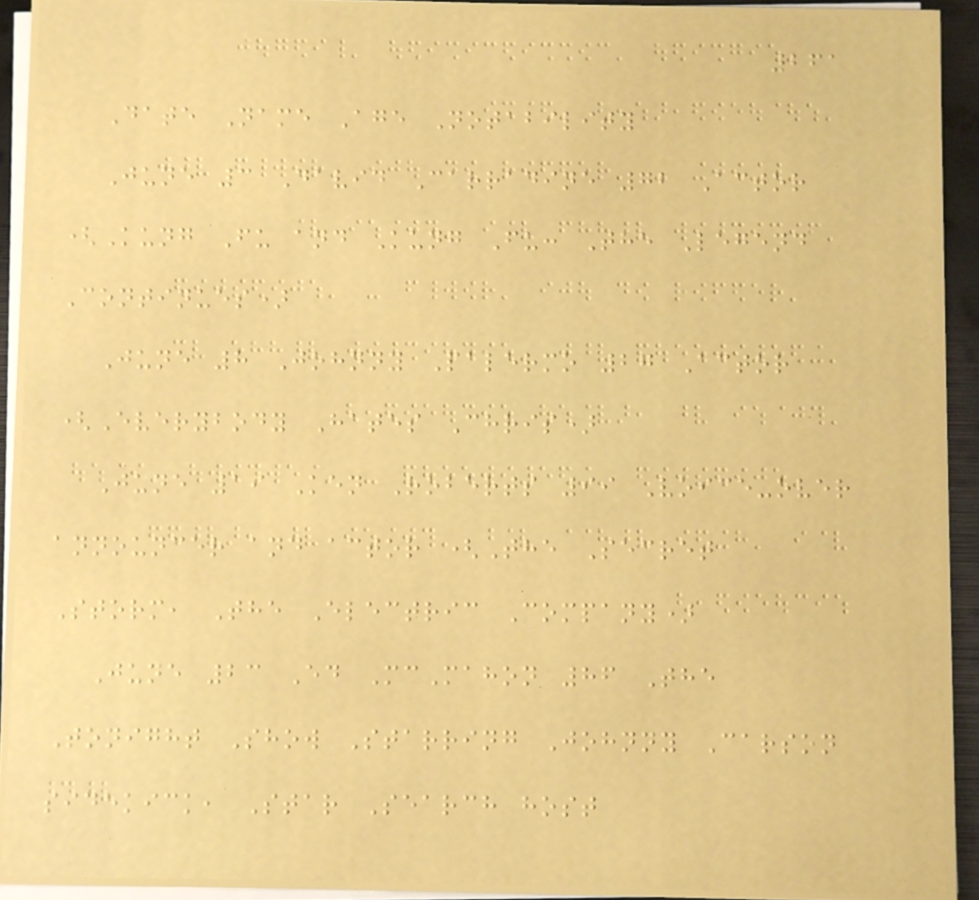261
Date Name Age Notability
June 3 David Carradine 72 Actor
(Kung Fu and Kung Fu: The Legend
Continues)
June 8 Johnny Palermo 27 Actor
(Everybody Hates Chris)
June 19 Ken Roberts 99 Voice-over
announcer and actor (The Secret
Storm, The Electric Company)
June 23 Ed McMahon 86 The
Tonight Show Starring Johnny Carson
sidekick, Star Search host
